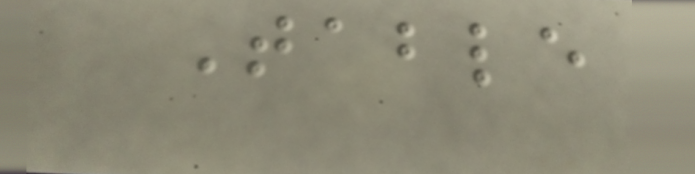Table
